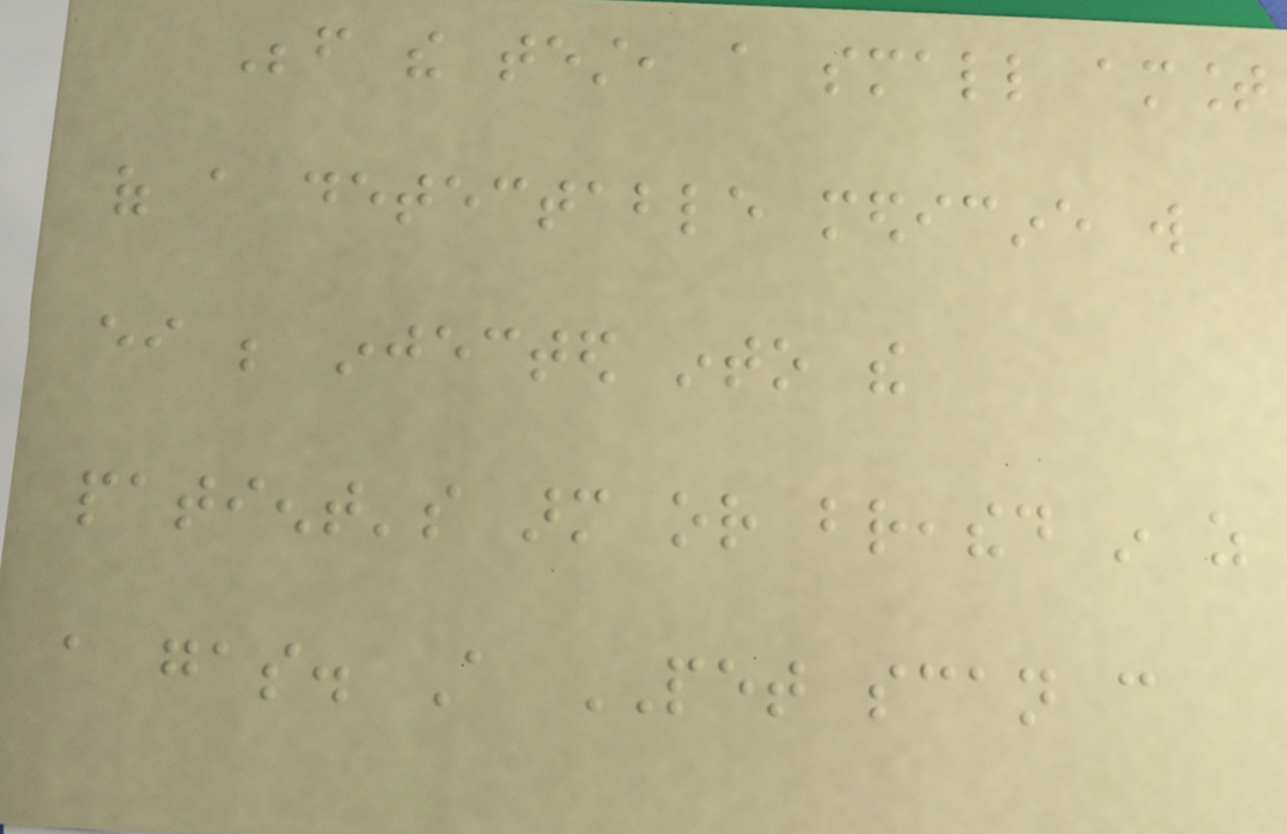Before the test, a small amount
of a detectable medicine will
either be injected into the
patient's arm or breathed in as
a gas. A PET scan can
